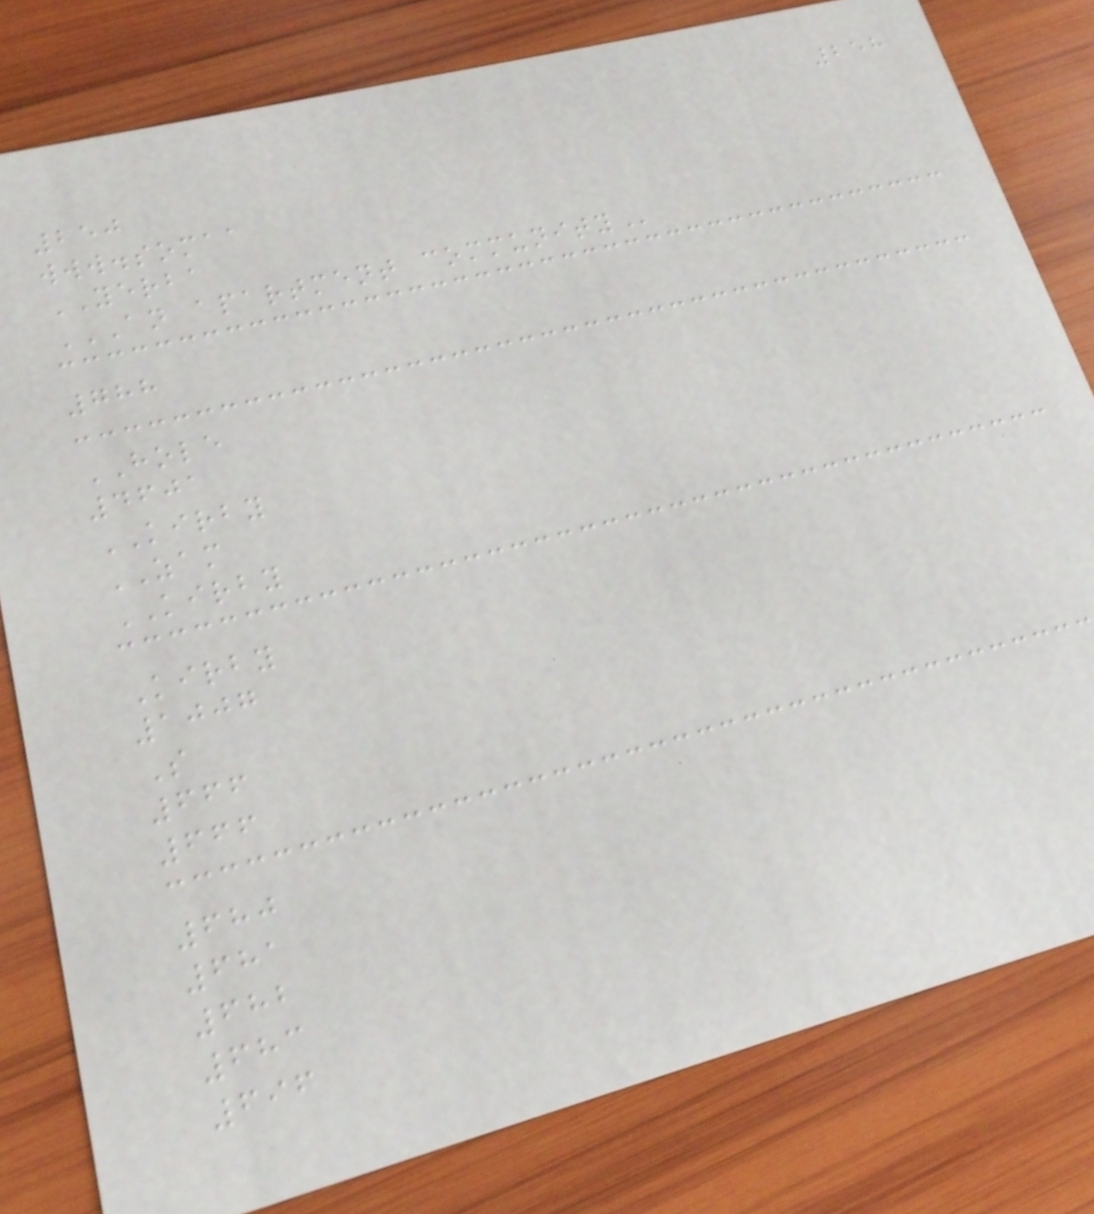258
250
www.somaa
YERBA
AN APARTMENT COMMUNITY
788
HOLE
4601
KIRBY
ZAM
KIRBY
Kirby
1007
S
666
666
680
681
682
683
696
